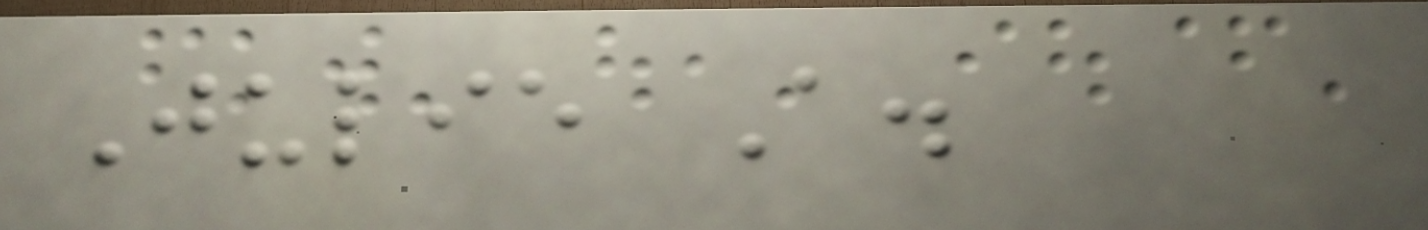Julie A.
